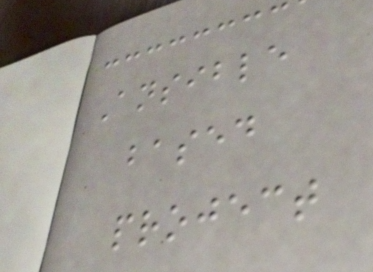Ansible
based
project
